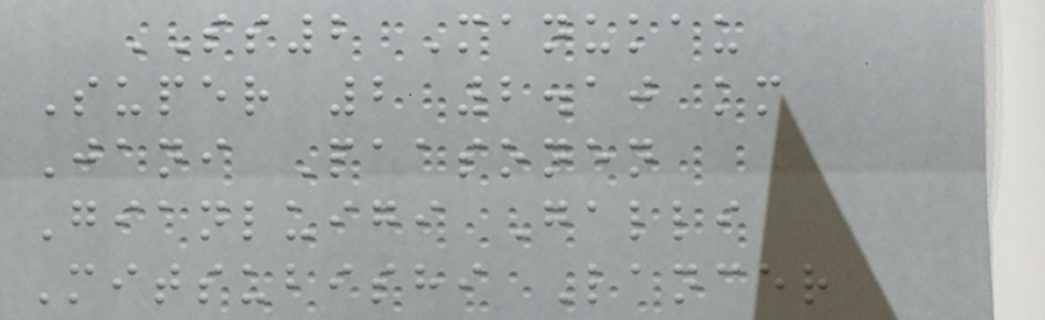SS2 Manukau
Super 2 2.10 km
Jani Paasonen
Gianluigi Galli
Mitsubishi Lancer
